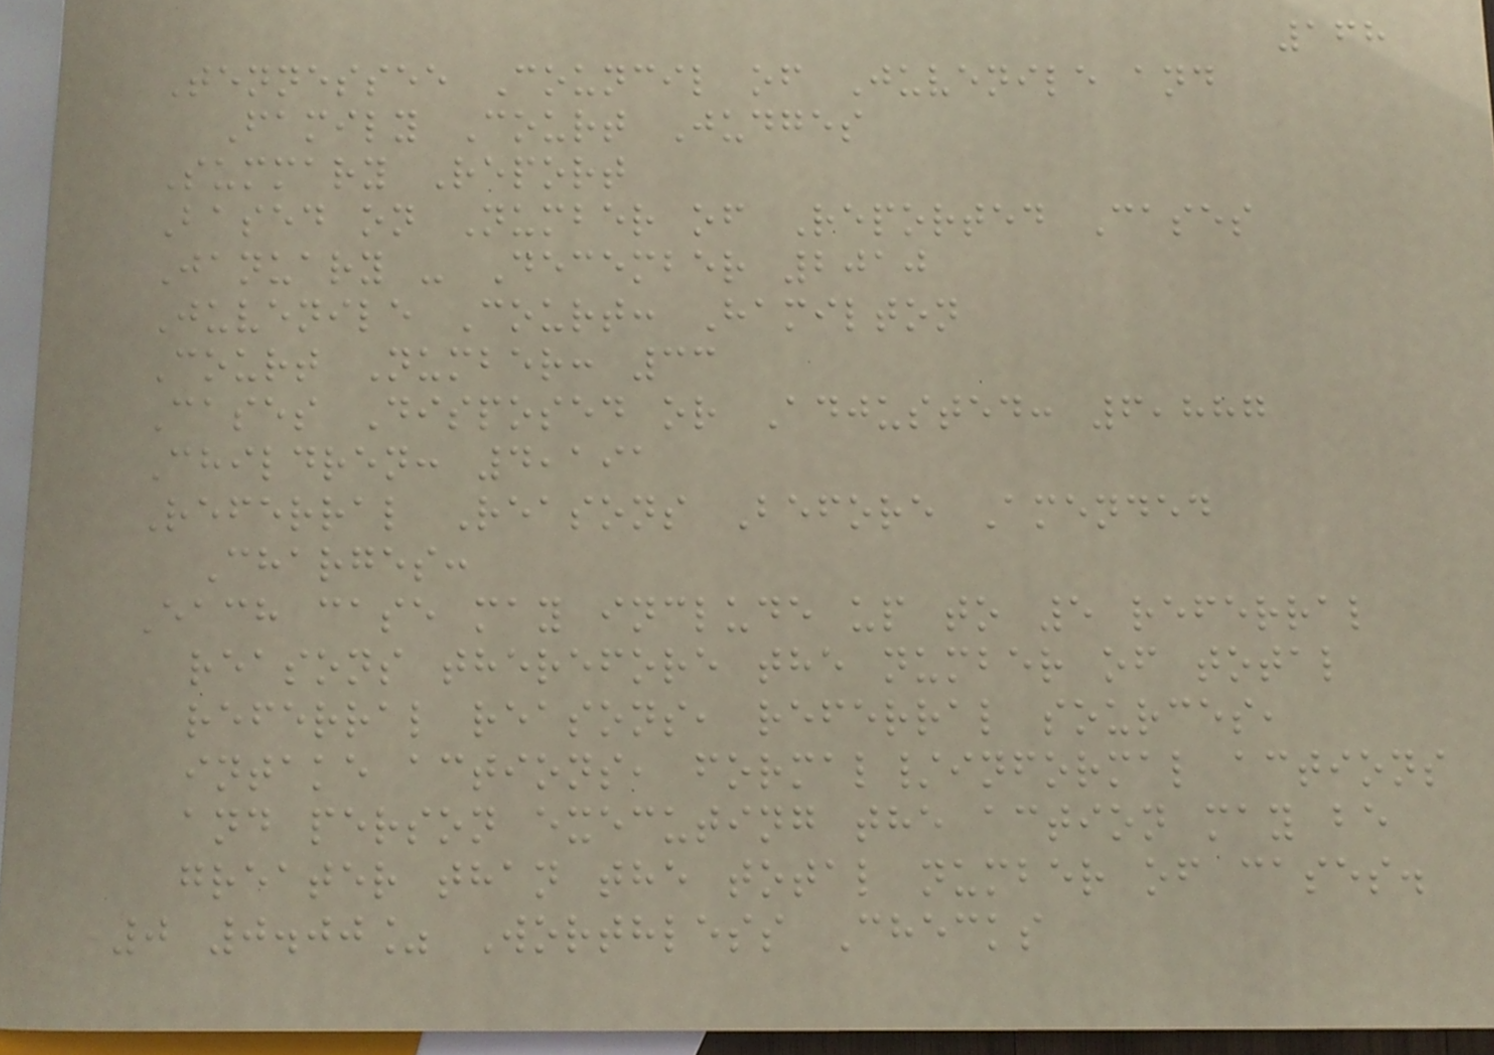168
Tennessee Council of Juvenile and
Family Court Judges
Summary Report
Based on Number of Reported Cases
January - December 2010
Juvenile Court: Hamilton
Court Number: 33
Cases Disposed or Adjusted: 6,887
Children: 4,191
Referral Reasons Before Amended
Charges:
Each case may include up to 5 referral
reasons therefore the number of total
referral reasons, referral sources,
intake actions, formal/informal actions
and person executing the action may be
greater than the total number of cases.
0 0.00% Worthless Checks
